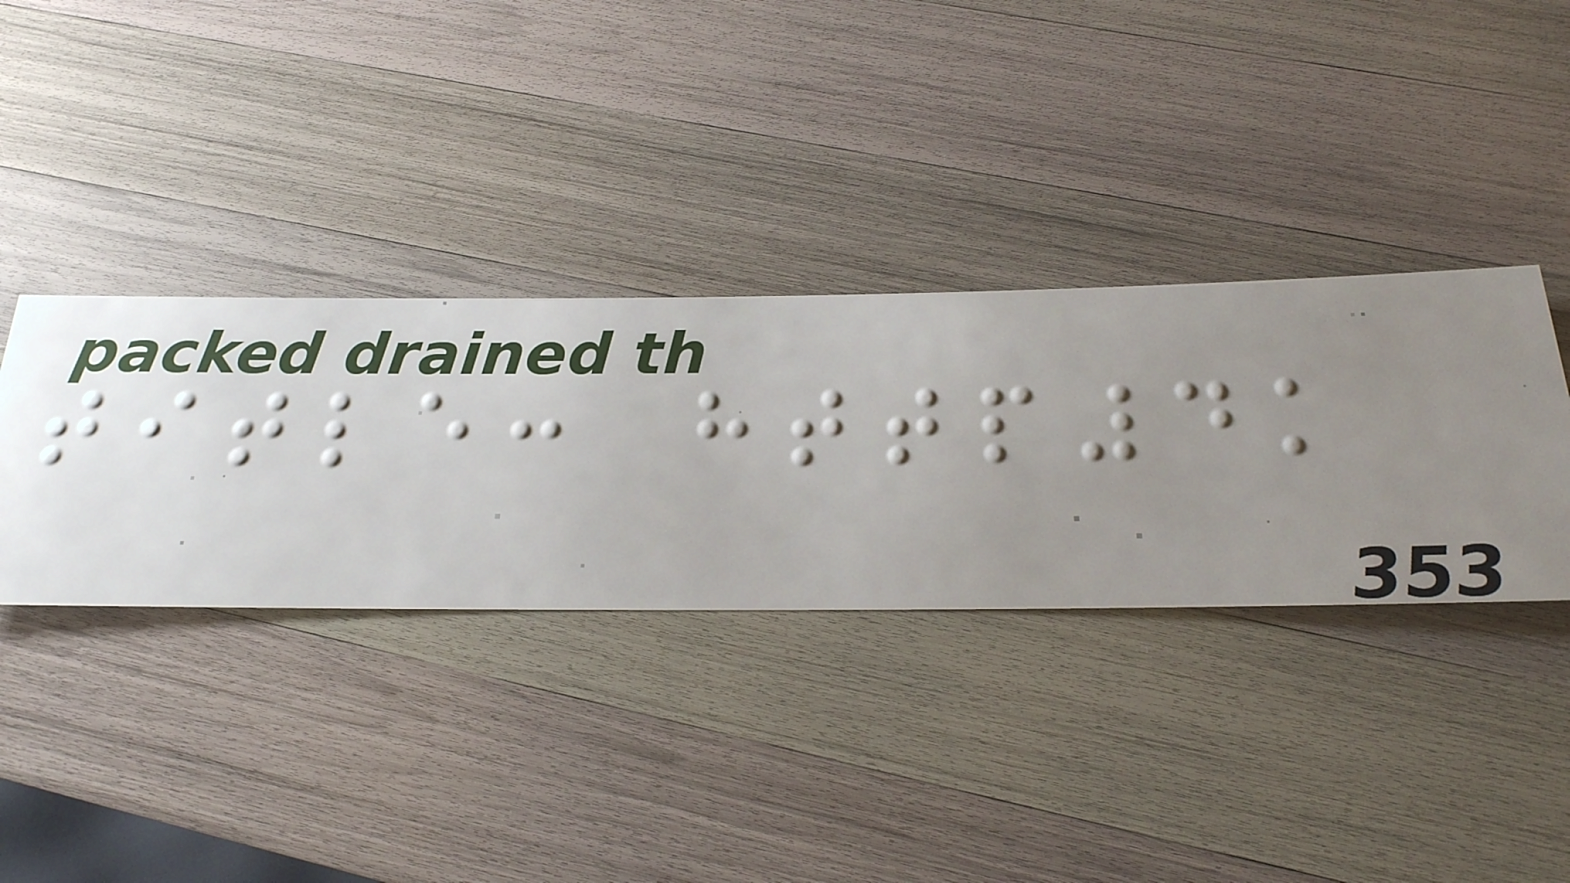title: http4k
